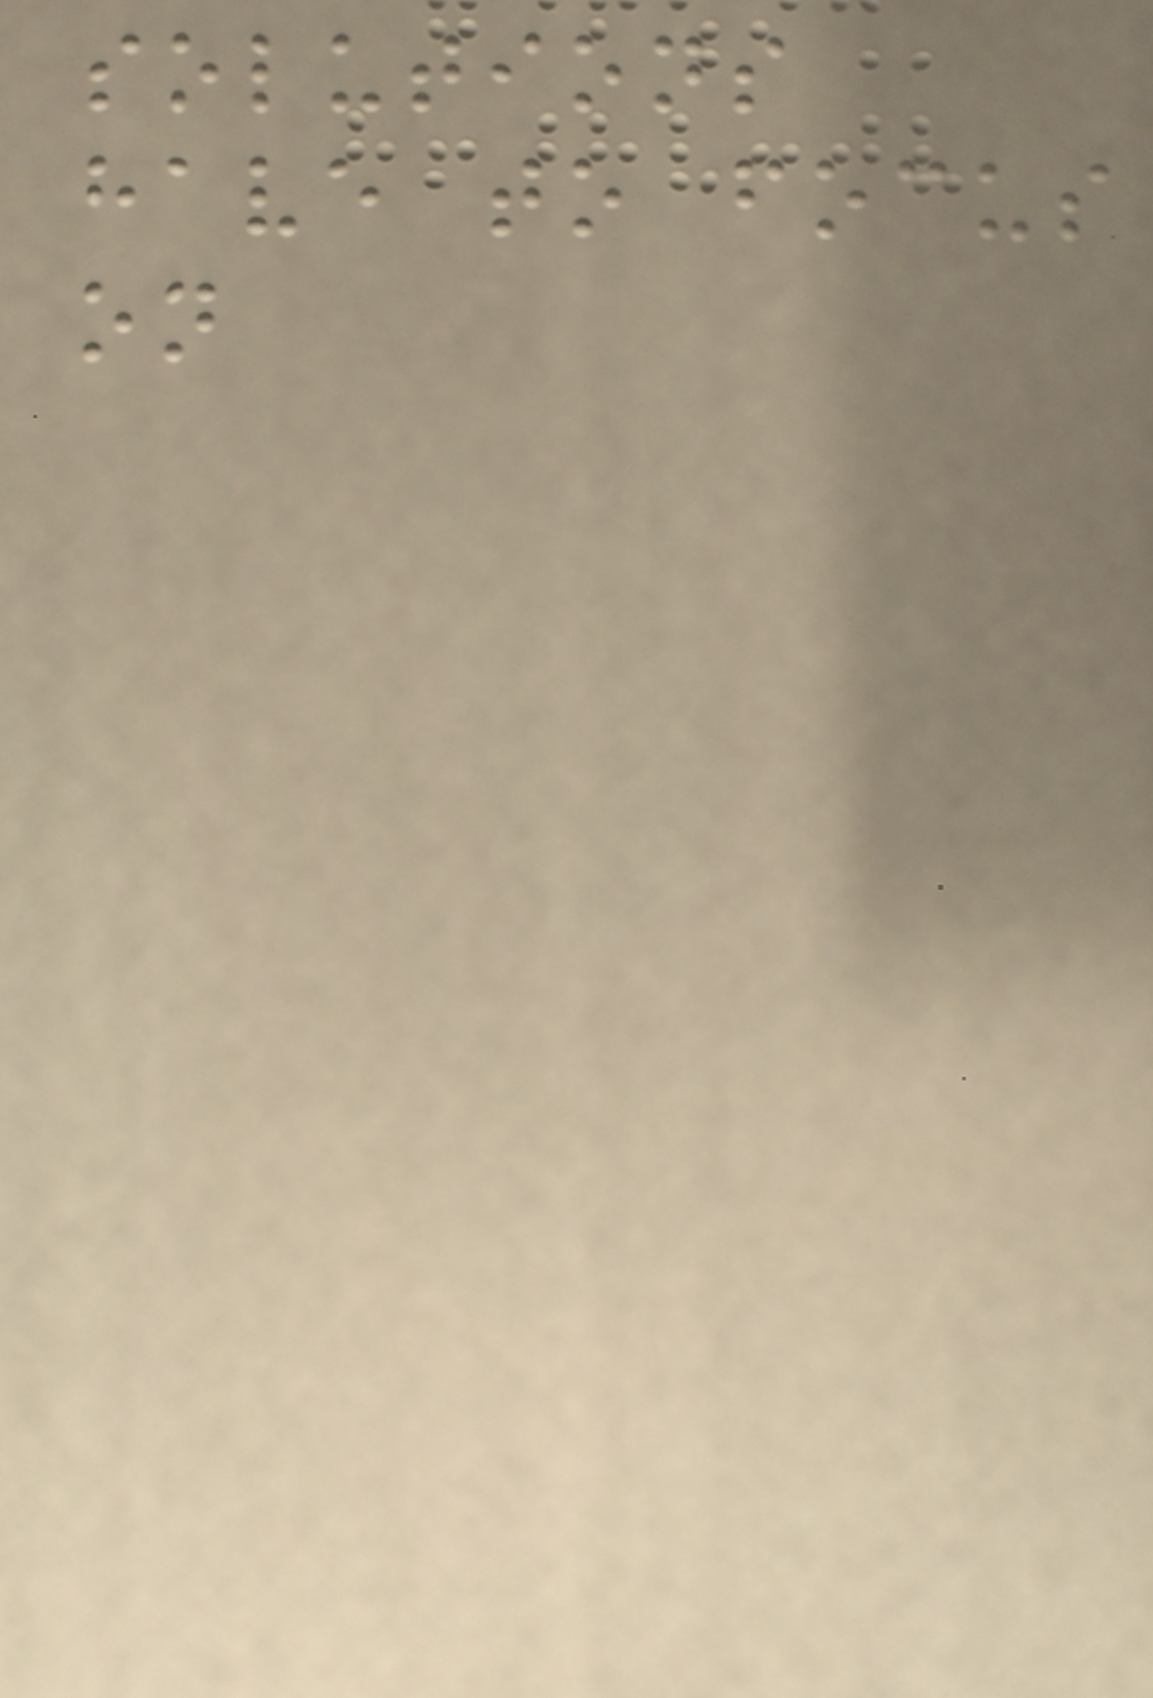solutions
have to focus
on
